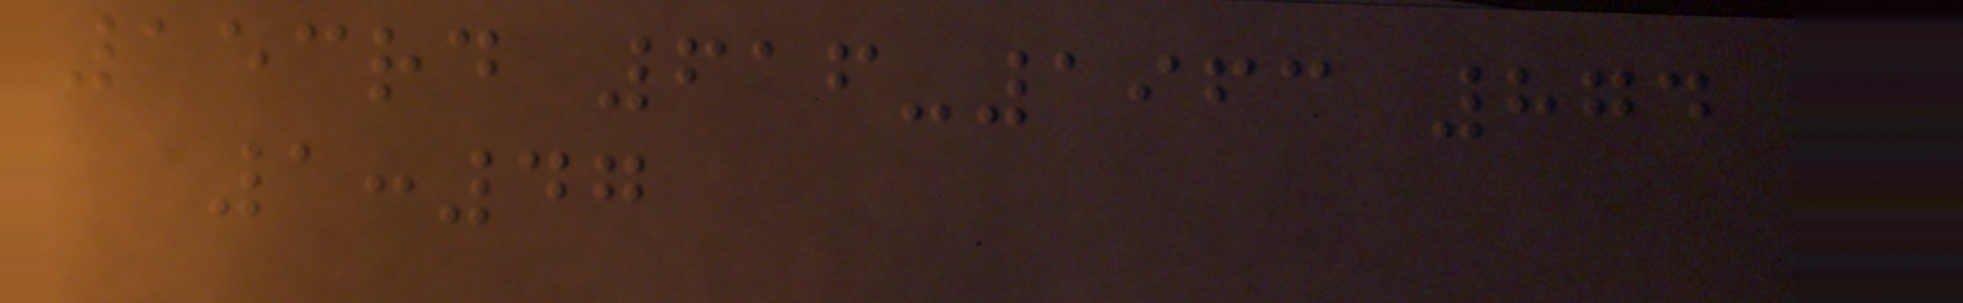153rd 616-1963 874
1:47
